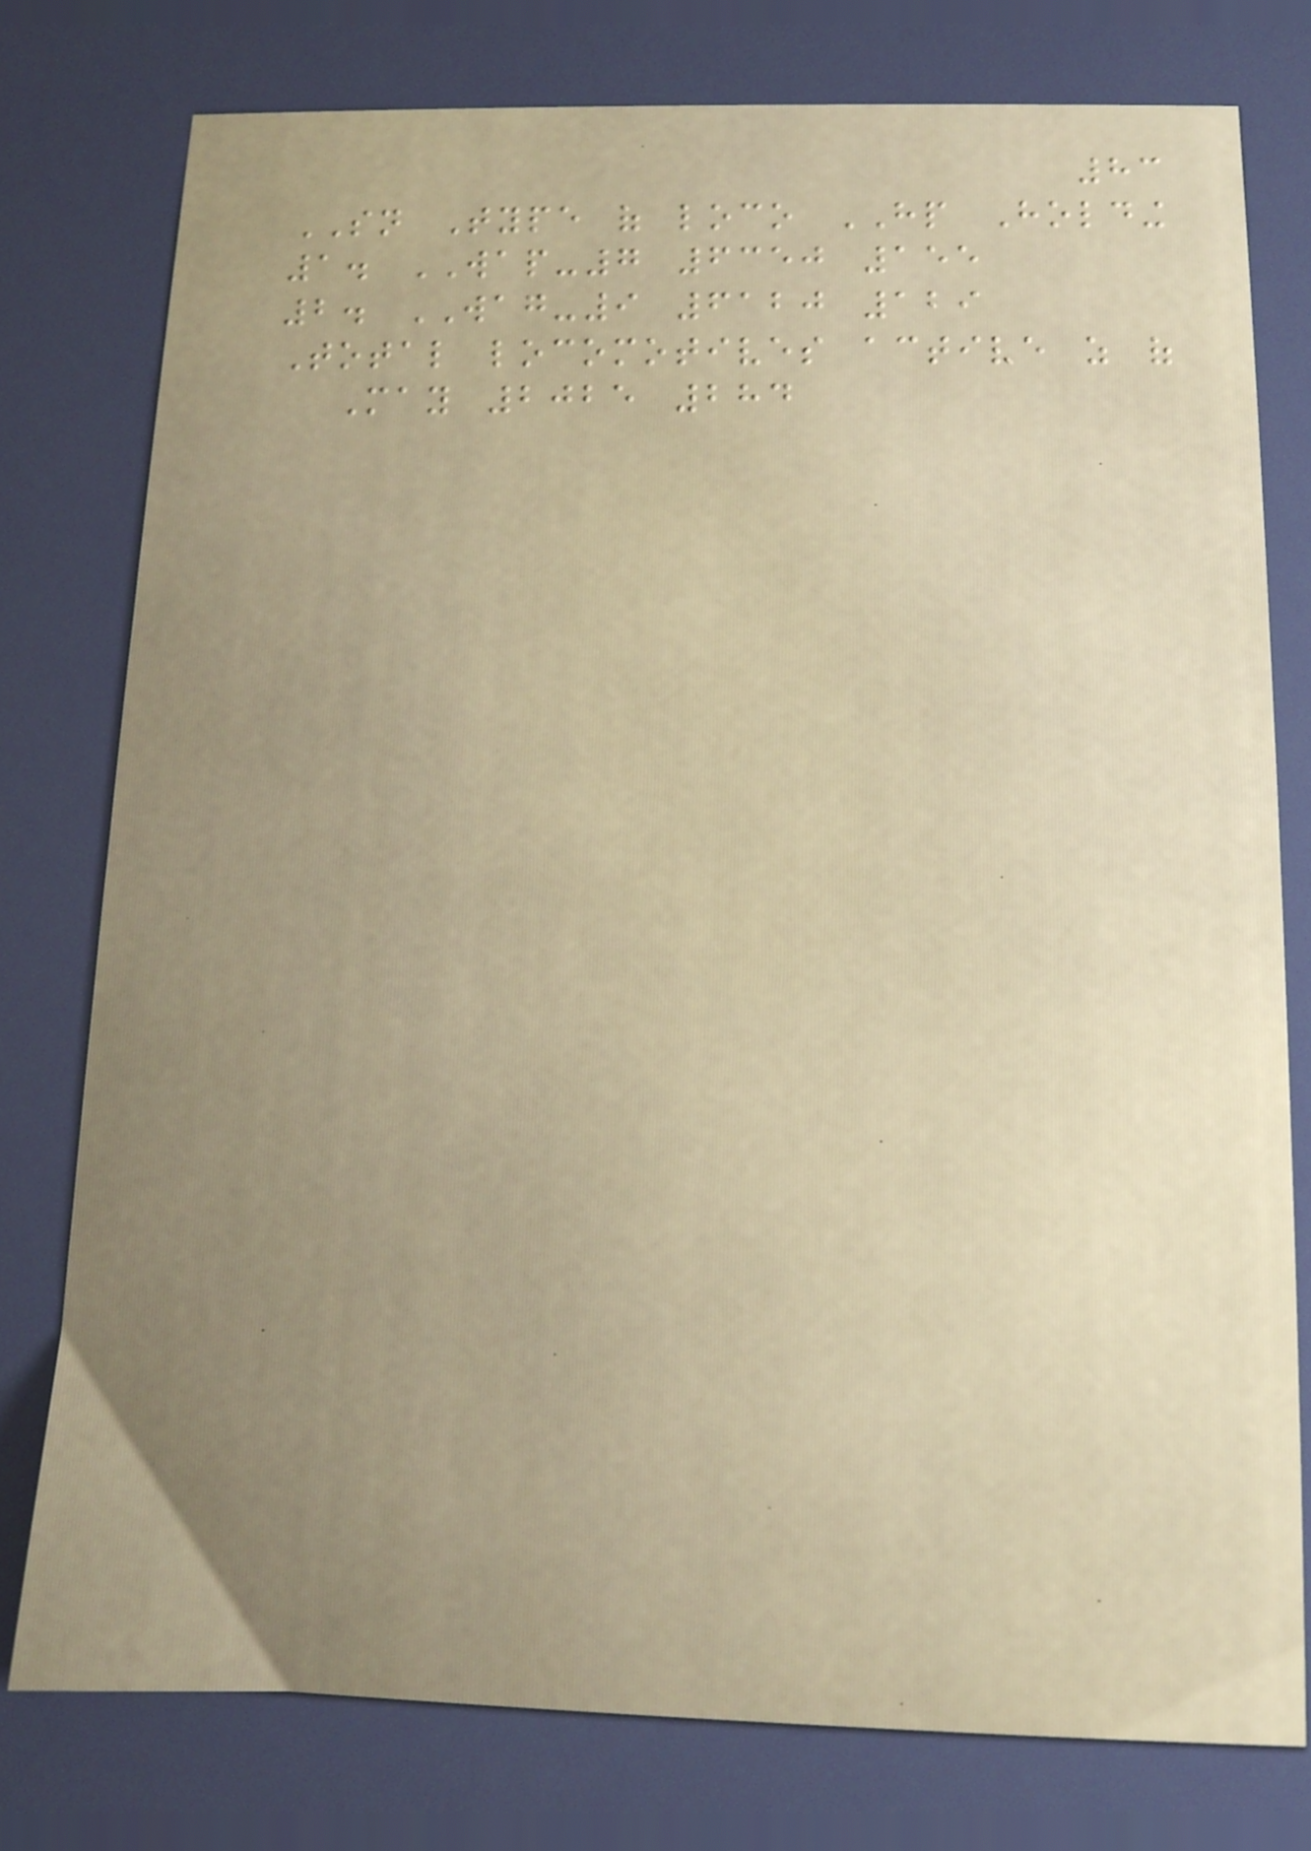83
SN Type of loco HP Holding
1. WAP-7 6350 155
2. WAG-9 6120 129
Total locomotives active as of
May 2025 284
